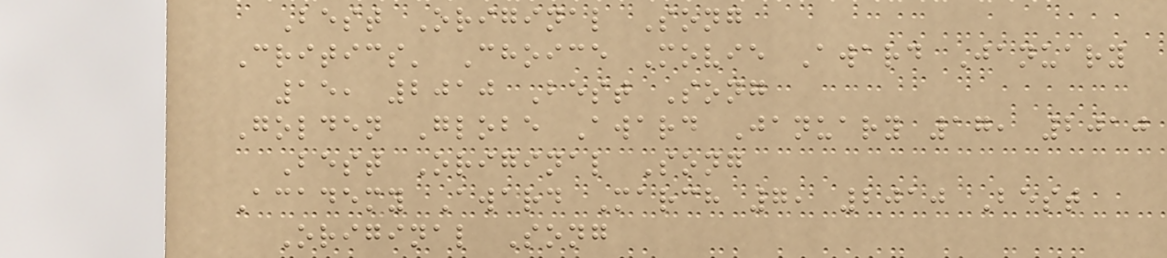Best Original Song
Critics' Choice Movie Award January
15, 2010 Best Song
Golden Globe Award January 17, 2010
Best Original Song
Academy Award March 7, 2010 Best
Original Song
